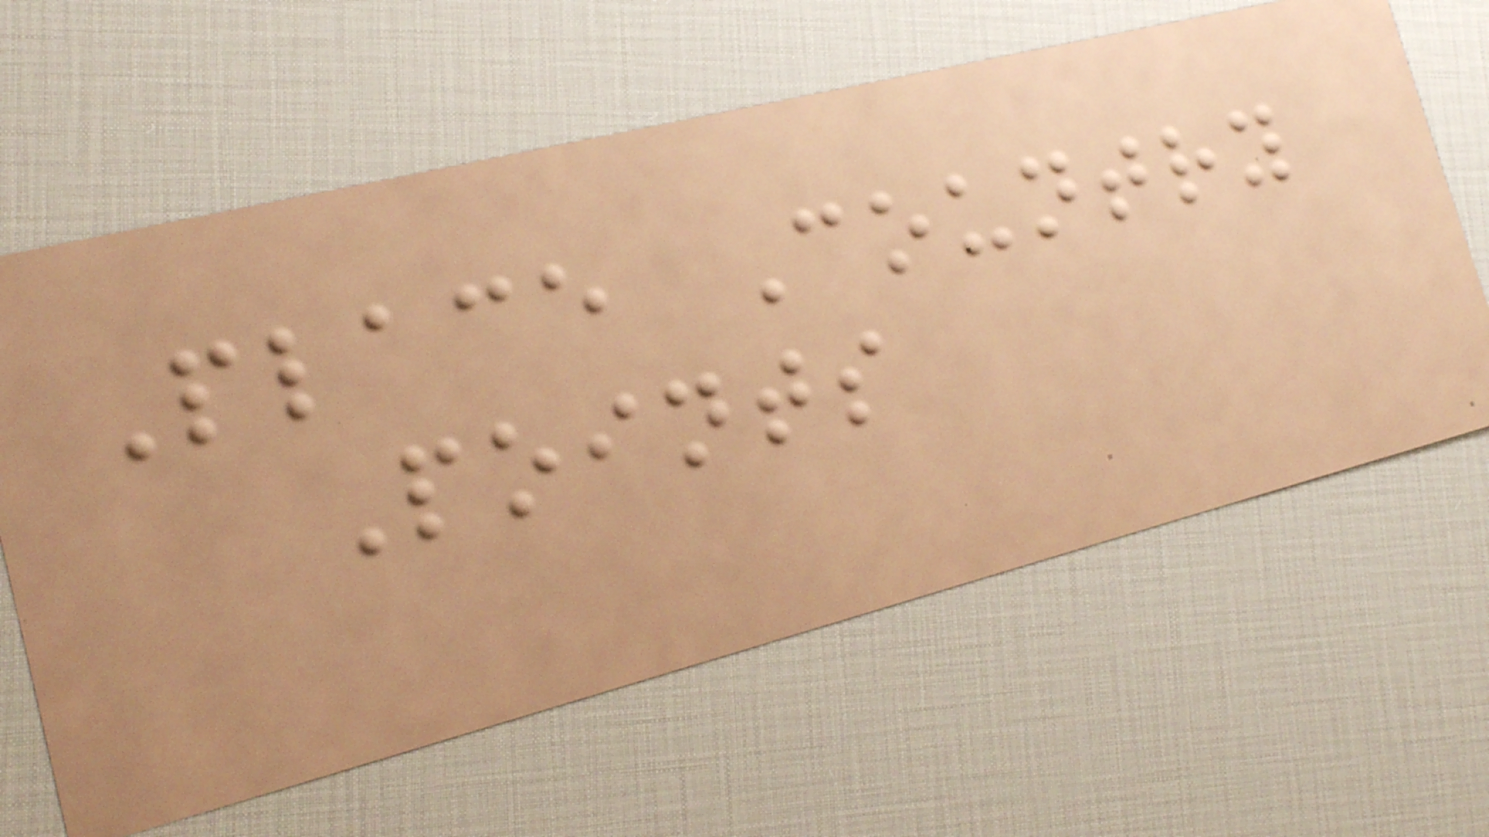Place Country
Points
